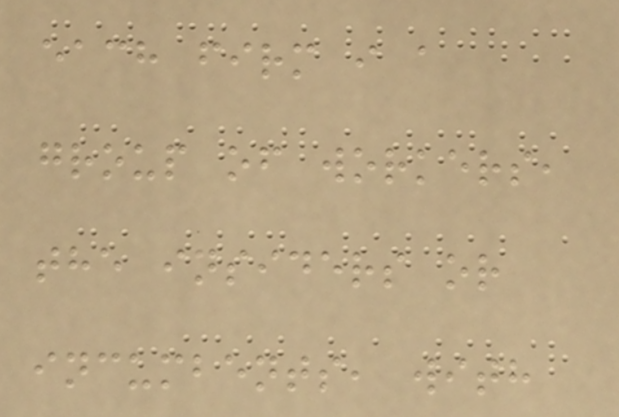each firm i a
group of workers,
the insiders or
incumbents, with
